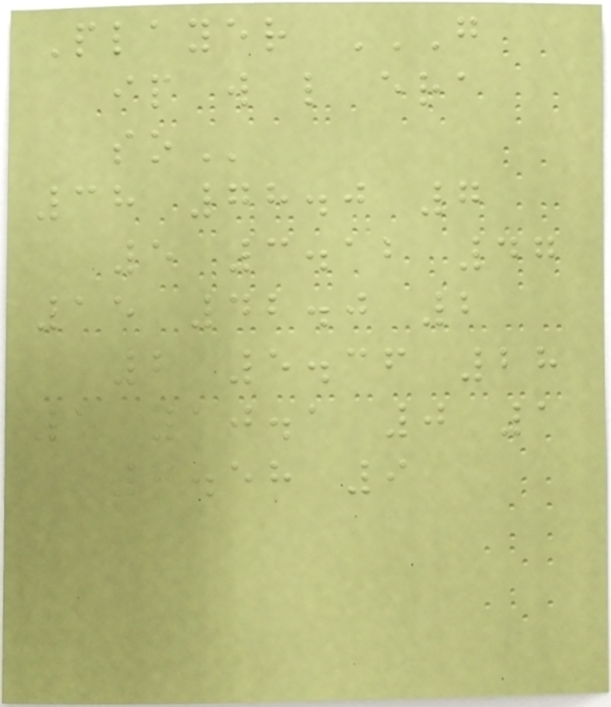Player G
IP W L ERA
SO
38 78.0 7
5 3.12 47
15 42.0 2
2 5.36 28
5 10.1 0 1
9.58 9
